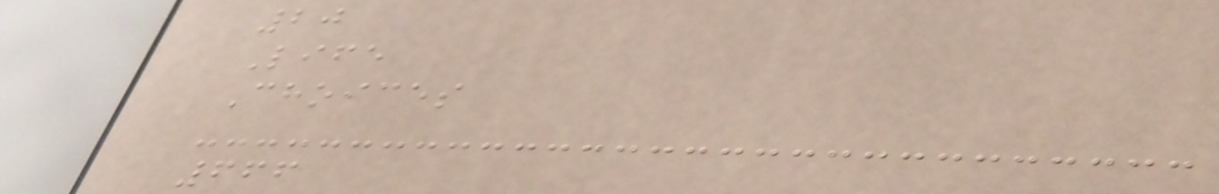20
Life
Choices
666
